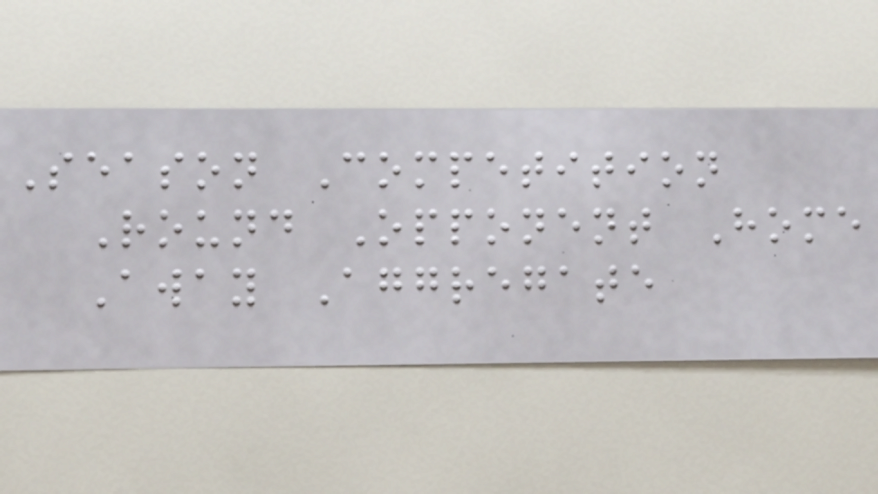Season Competition
Round Opponent Home
Away Aggregate
